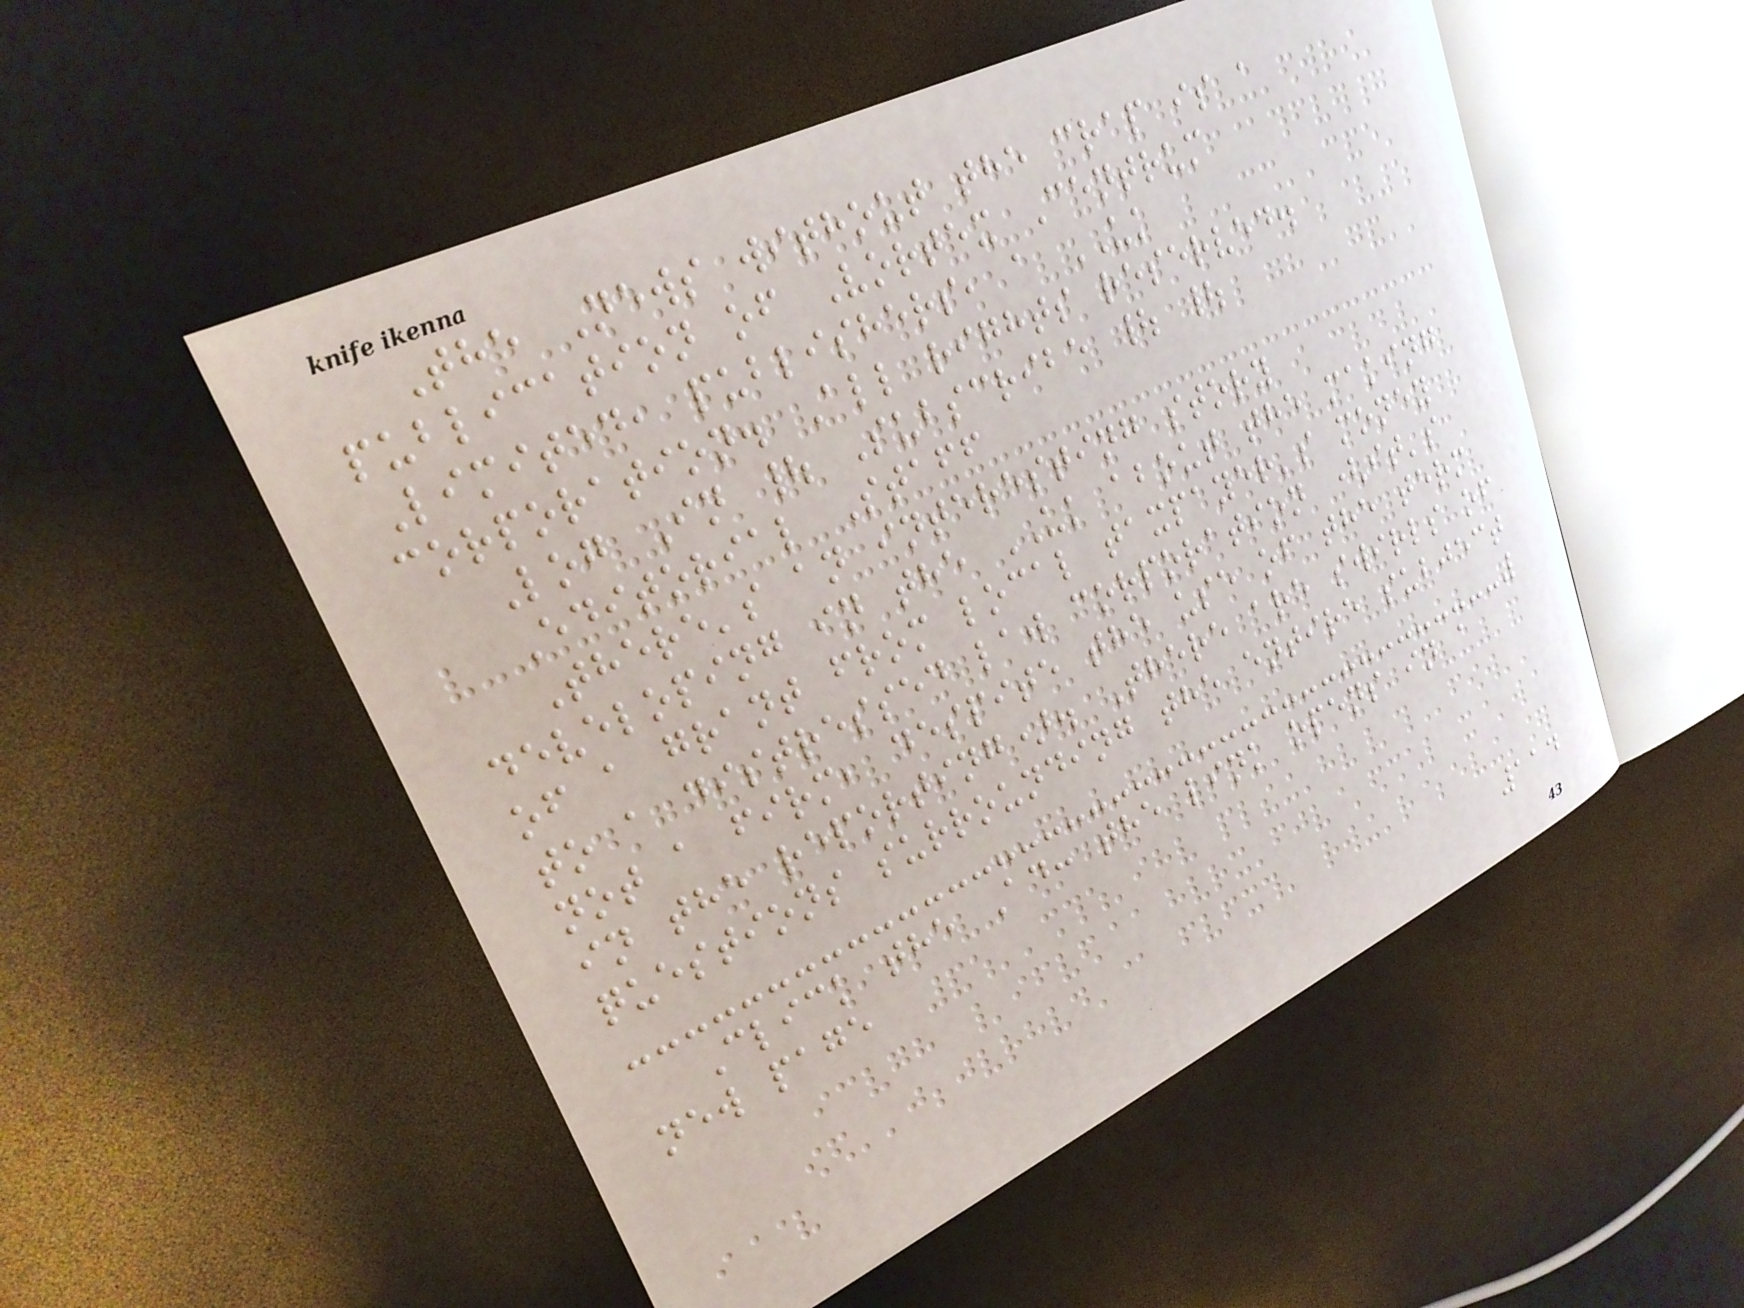The News without the crap is a
publication of Vortex Centrum
Limited, publishers, a UK
corporation. All rights reserved.
Log In | Subscribe | |
Editorial Staff
There's an interesting story
developing in the UK about the making
of a grant from local taxpayer's money
to a distressed law corporation (it's
not a firm, despite the use of the term
in the reporting). There are swirls of
questions surrounding the entire subject
Click the Ad: the link opens in a
new page
114
